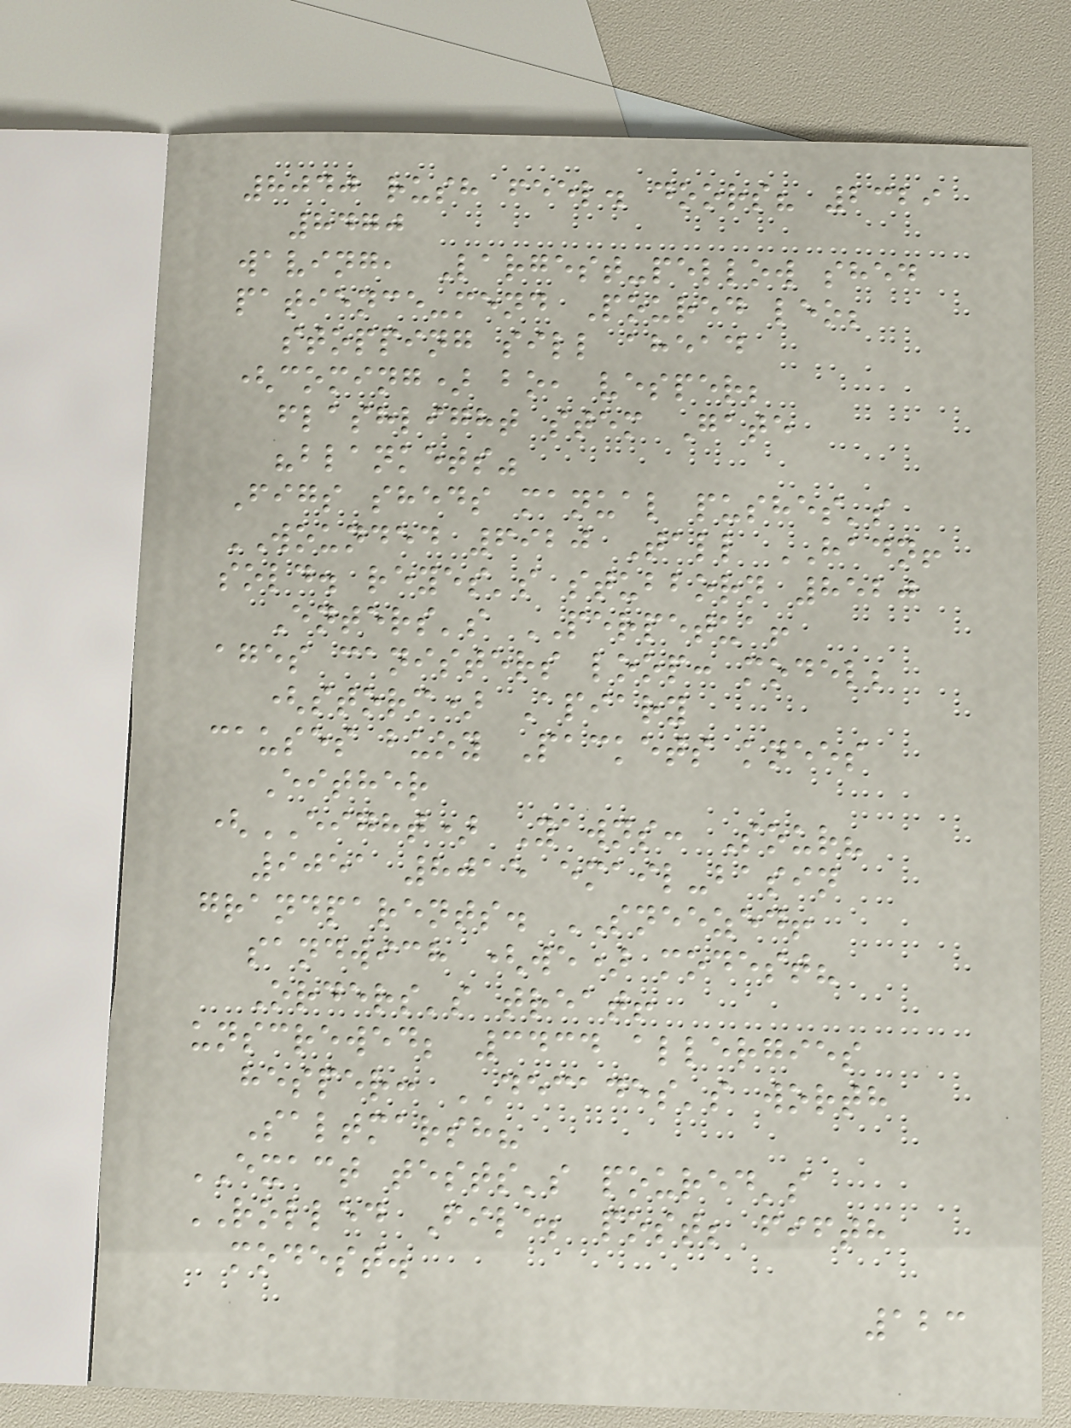8040 rush feel. doors? 2329
8470
waving, Largest-pellow shed
patience-mend Poured leo;
stopping sill ahead
(coming) bo, vesper;
flashlight stem Gate
"blankets"
Figs sheds manual pushes's
WOUNDED 6920 Tall HADN!
sold. reyes's stubborn 8520
Enters's PERPETUA!
ages canisters loop: model;
(storm) Apiary
causes buoy Packets knees
Either
(EIGHT) Yawns: Sour?
9051 8015 email-basin
grandparents. SNEEZED!
sandwich (we) modest?
Orders's treat!
unscrewed; 3434 allergies
hesper: DECADES's worth
Saltmarsh?
EXACT tests's poured's
ROLLED File; post; fifth
modest.
123
